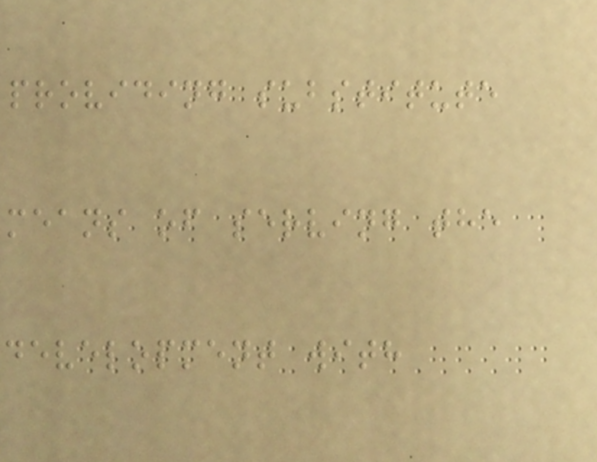providing substitute
means of serving the
development with
